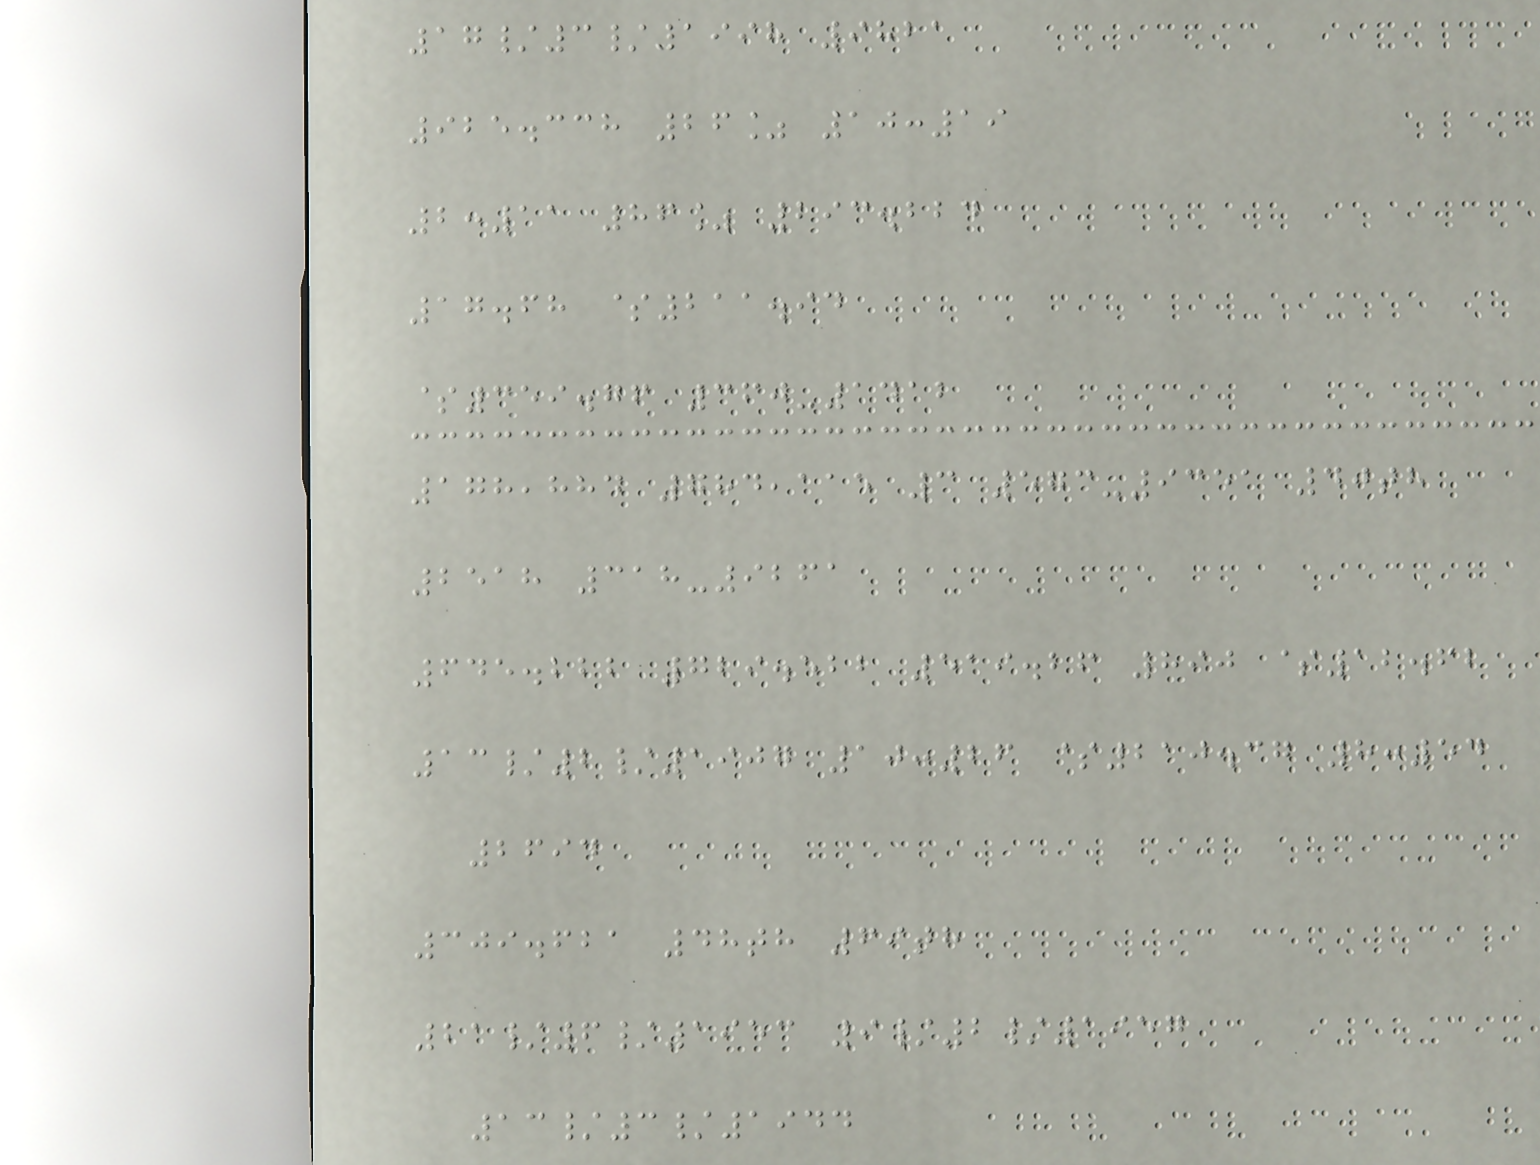17/3/1998 9821
925.338 26% 10:19
2:11 86% 293.224
17.68 $211.94
$359.76 360-1412
178,884 784,115 3 573-9351 40th
2518 318-9261
645.222 729.522 519.26 890 $12.62
13/2/1907 10:26 $210.37 8:54
2694
309.621 48th 69th
21/6/1953 9/2/1957
13/3/1944
